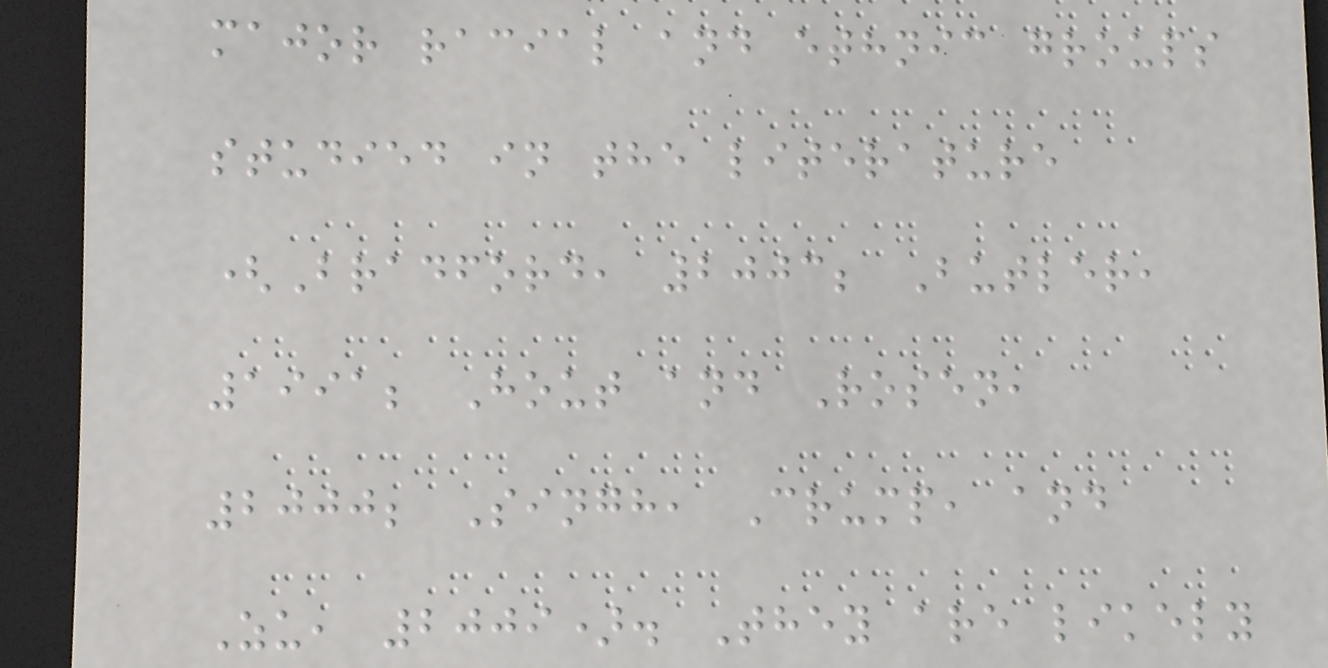major racial and ethnic groups
studied in the literature
(Bradford, 2003; Butler,
1991; Hout and Rosen,
2000; Singh, Crump, and
Zu, 2009). They are likely
